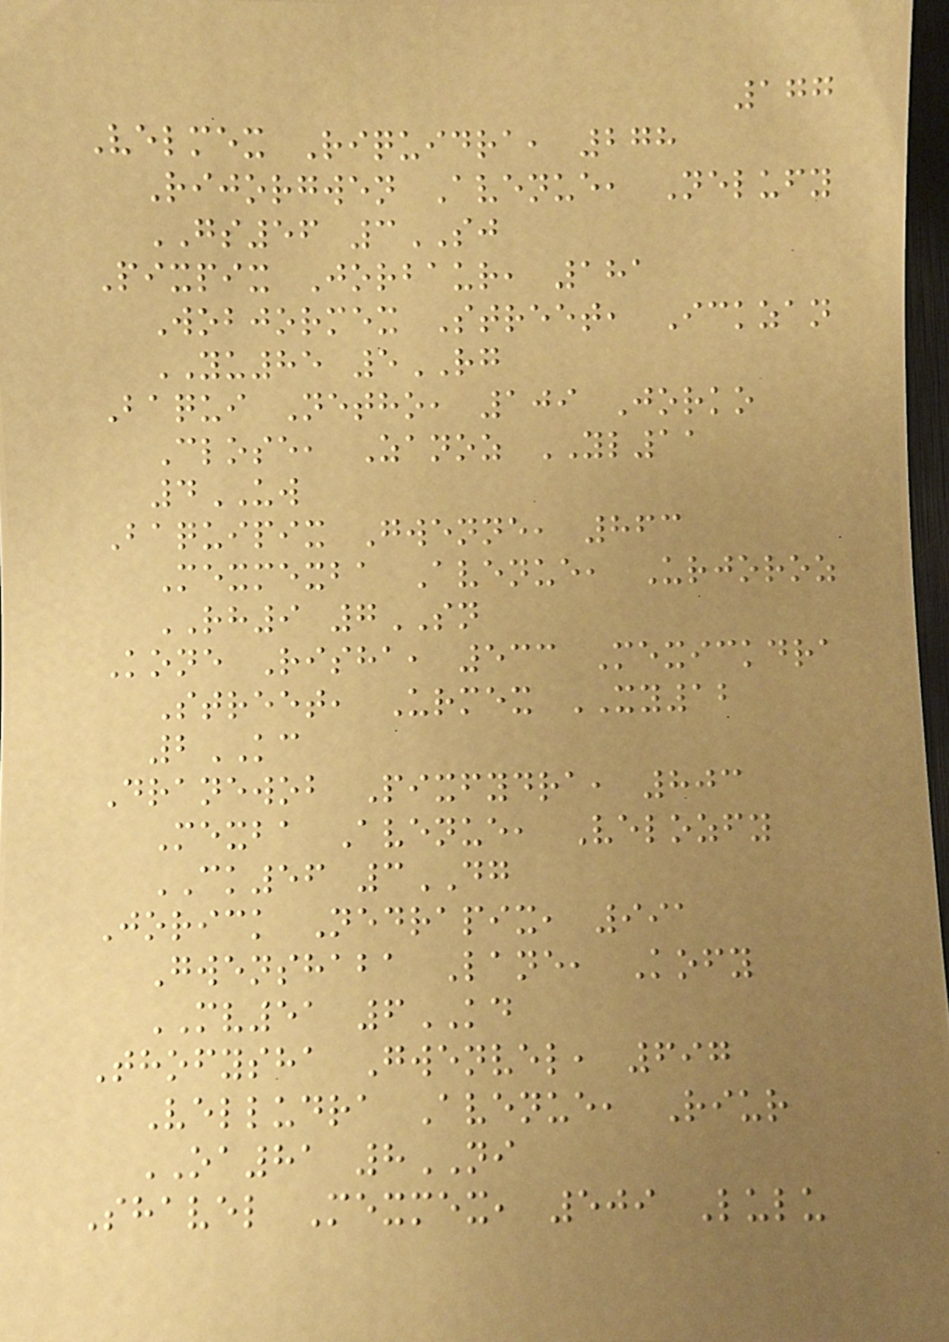177
Velmex Riquidra, 278
Rijorgwen Avenue, Nelufy
GS56 3SJ
Pixpix Jorbaur, 181
Wobjormex Street, Ickzan
YU85 5RG
Baqui Netho, 109 Jorko
Close, Zanoz YL11
4UW
Baquipix Gwenne, 863
Mexmexba Avenue, Urjoroz
RH9 7SN
Kone Risha, 533 Mexickdra
Street, Urmex XY12
2KC
Dranewob Pixfydra, 803
Mexba Avenue, Velozfy
CK56 3DG
Jorick Nedrapix, 991
Gwenshaba Lane, Kofy
MV51 6KD
Thofysha Gwenvel, 697
Velludra Avenue, Riur
OA81 8NI
Shavel Mexmex, 509 Lulu
